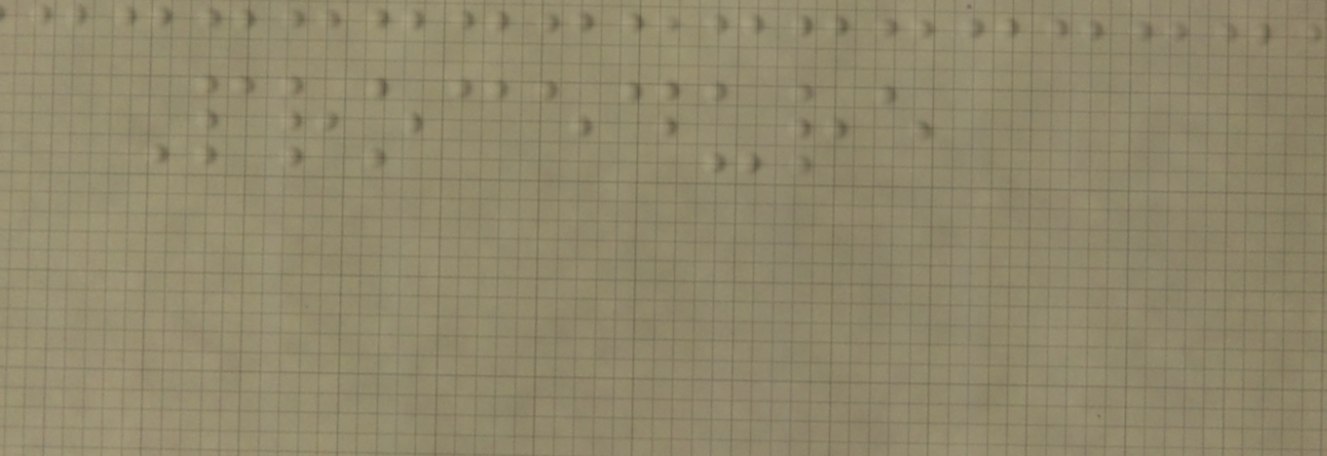Procedure
